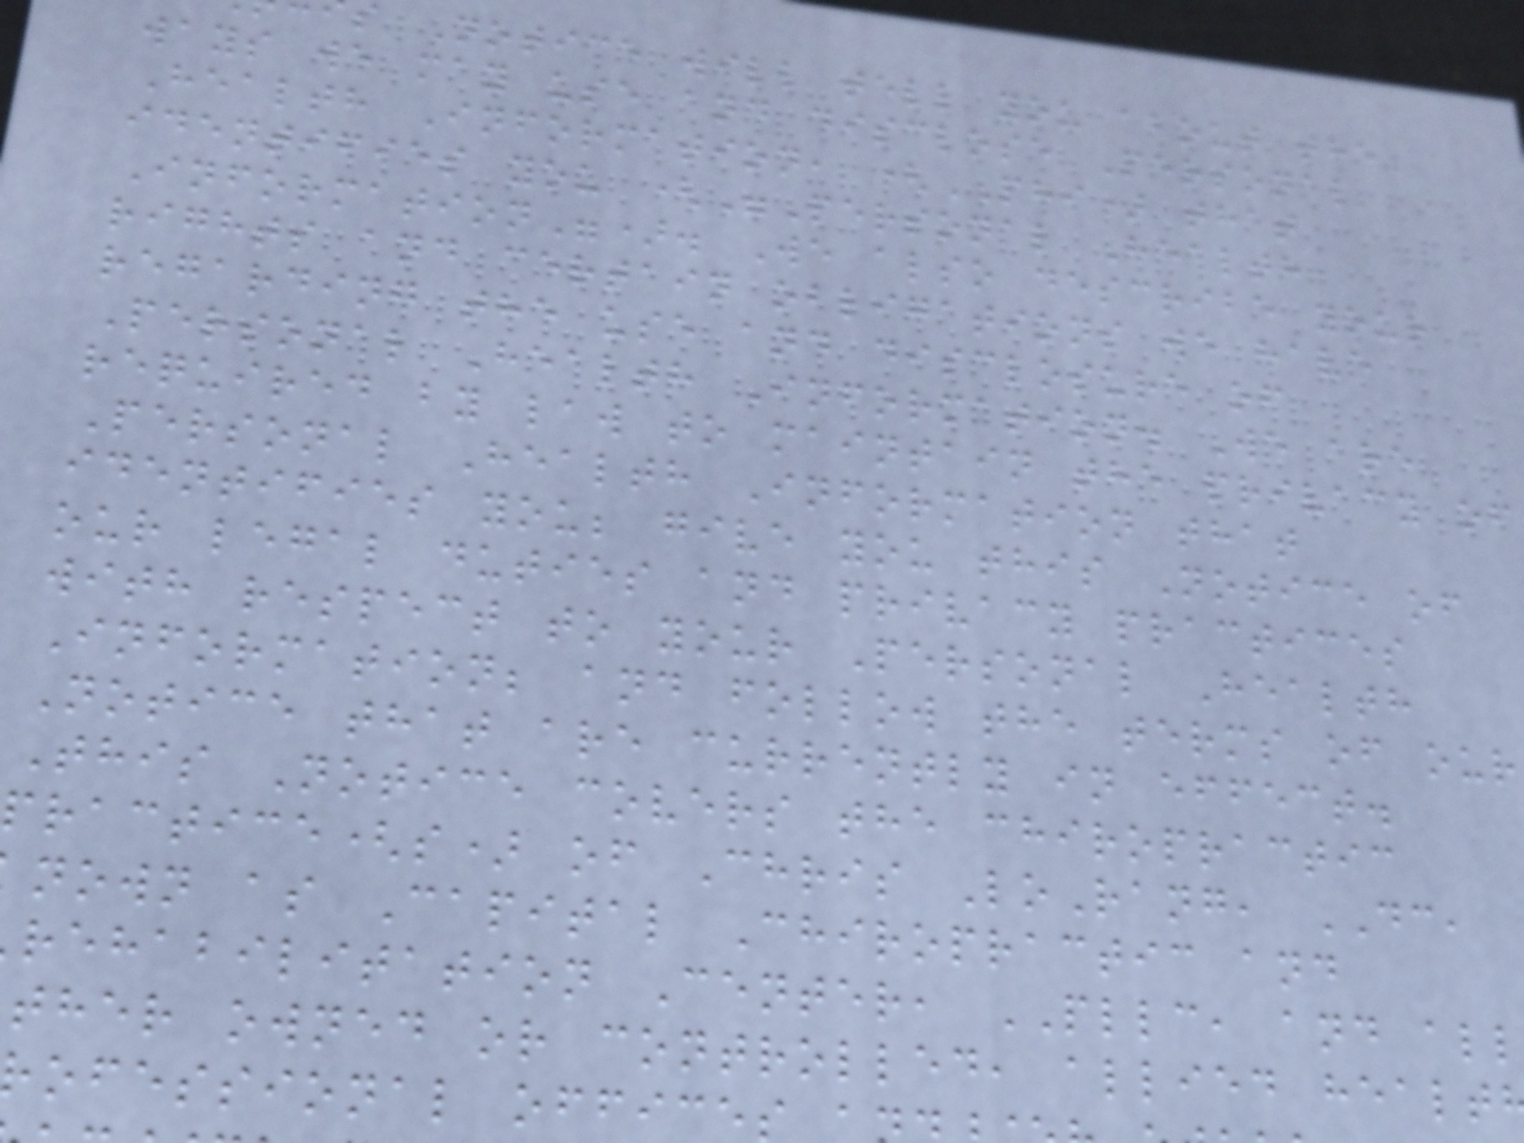s Notice will tell you about the
ways we may use and disclose Personal
Health Information, (PHI) that
identifies you ("Personal Health
Information"). We also describe your
rights and certain obligations we have
regarding the use and disclosure of
Personal Health Information. We are
required by law to maintain the privacy of
Personal Health Information that
identifies you; give you this Notice of
our legal duties and privacy practices
with respect to your Personal Health
Information; and follow the terms of our
Notice that are currently in effect.
This Notice covers the chiropractic
practice(s) of Chris LoRang, DC,
nown as Capital Chiropractic and
rehabilitation Center, PLLC, and all
ther owned or controlled, allied healt
ofessional office
